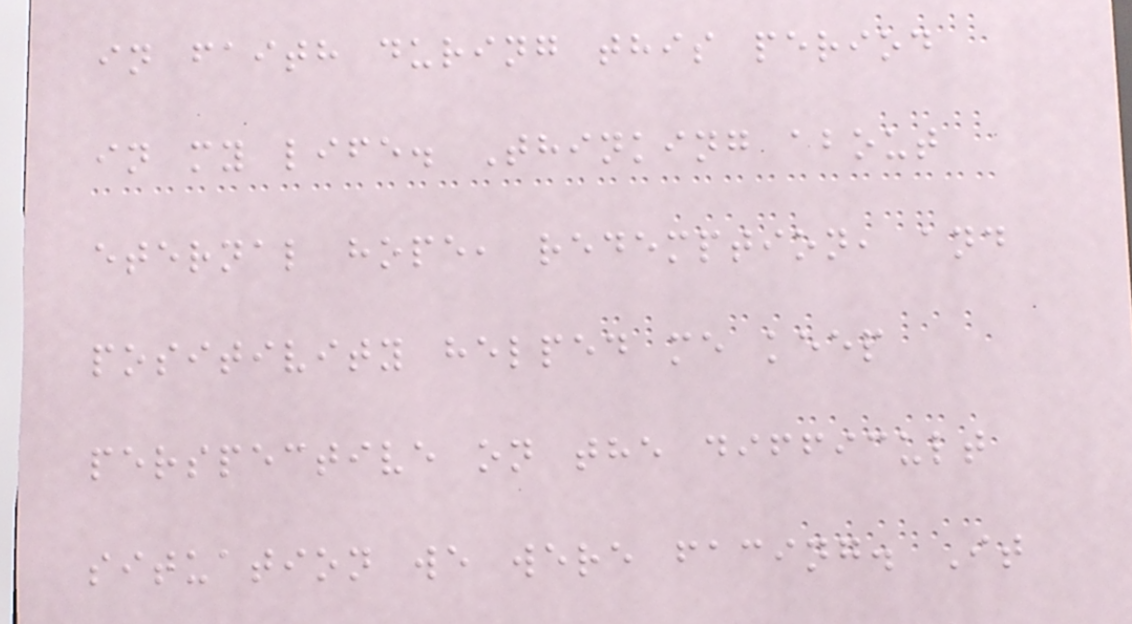in faith during this period
in my life. Thinking about
eternal hope, redemption, and
positivity helped me keep
perspective on the difficult
situation we were facing. It
